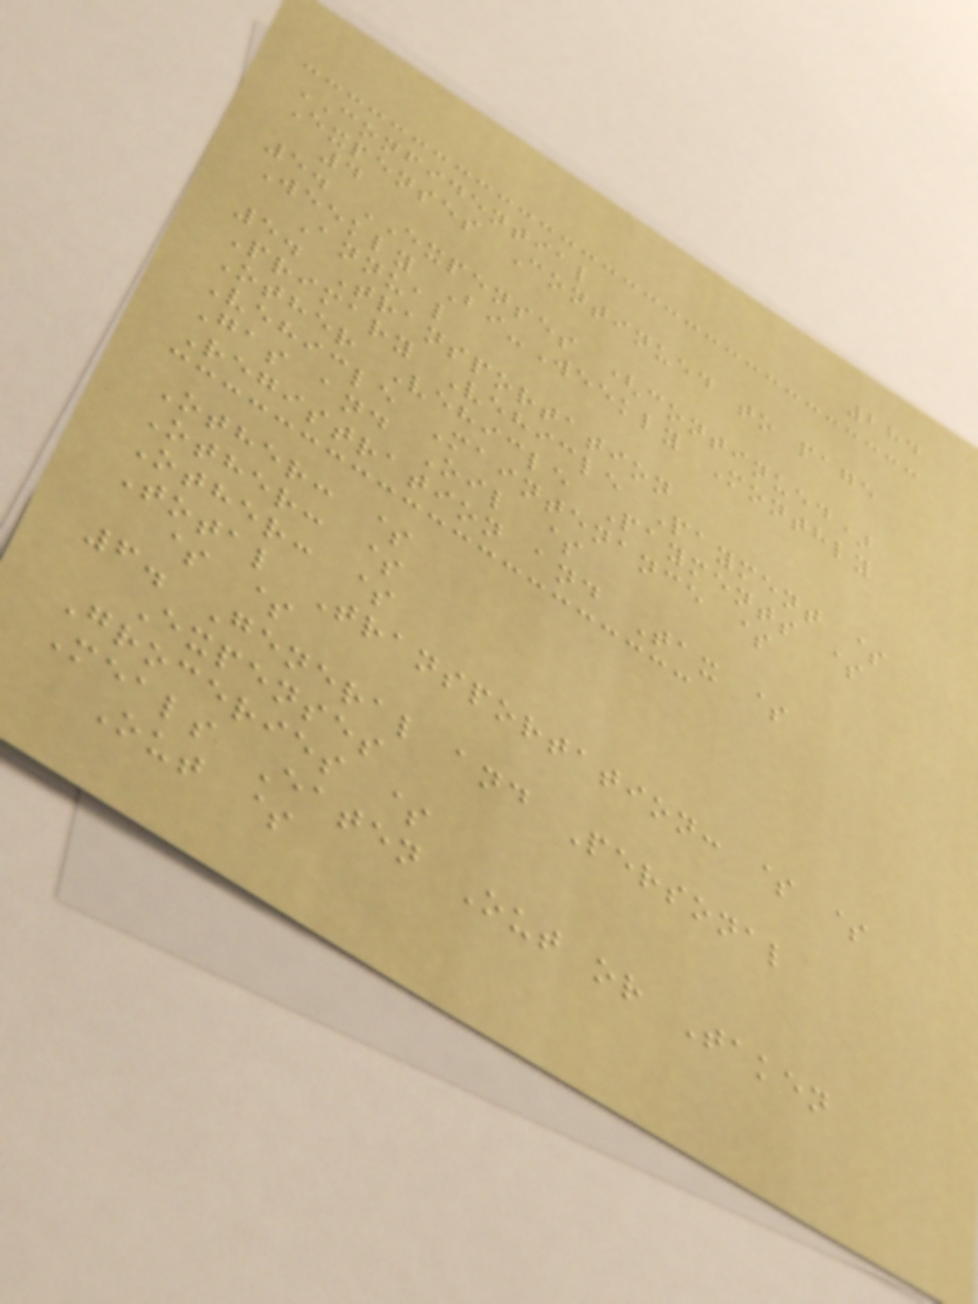284
CONFIDENTIAL
Expenses Continued to page
4
5. EXPENSES (continued)
Weekly Bi-Weekly Monthly
Annual
5. Transportation
Primary Vehicle Payment $
Other Vehicle Payments $
Vehicle Maintenance $
Gas and Oil $
Registration and Tax $
Other: $
Other: $
Other: $
Total Transportation: $ $
$ $
6. General and Personal
Expenses
Groceries $
Meals Eaten Out or Taken
Out $
